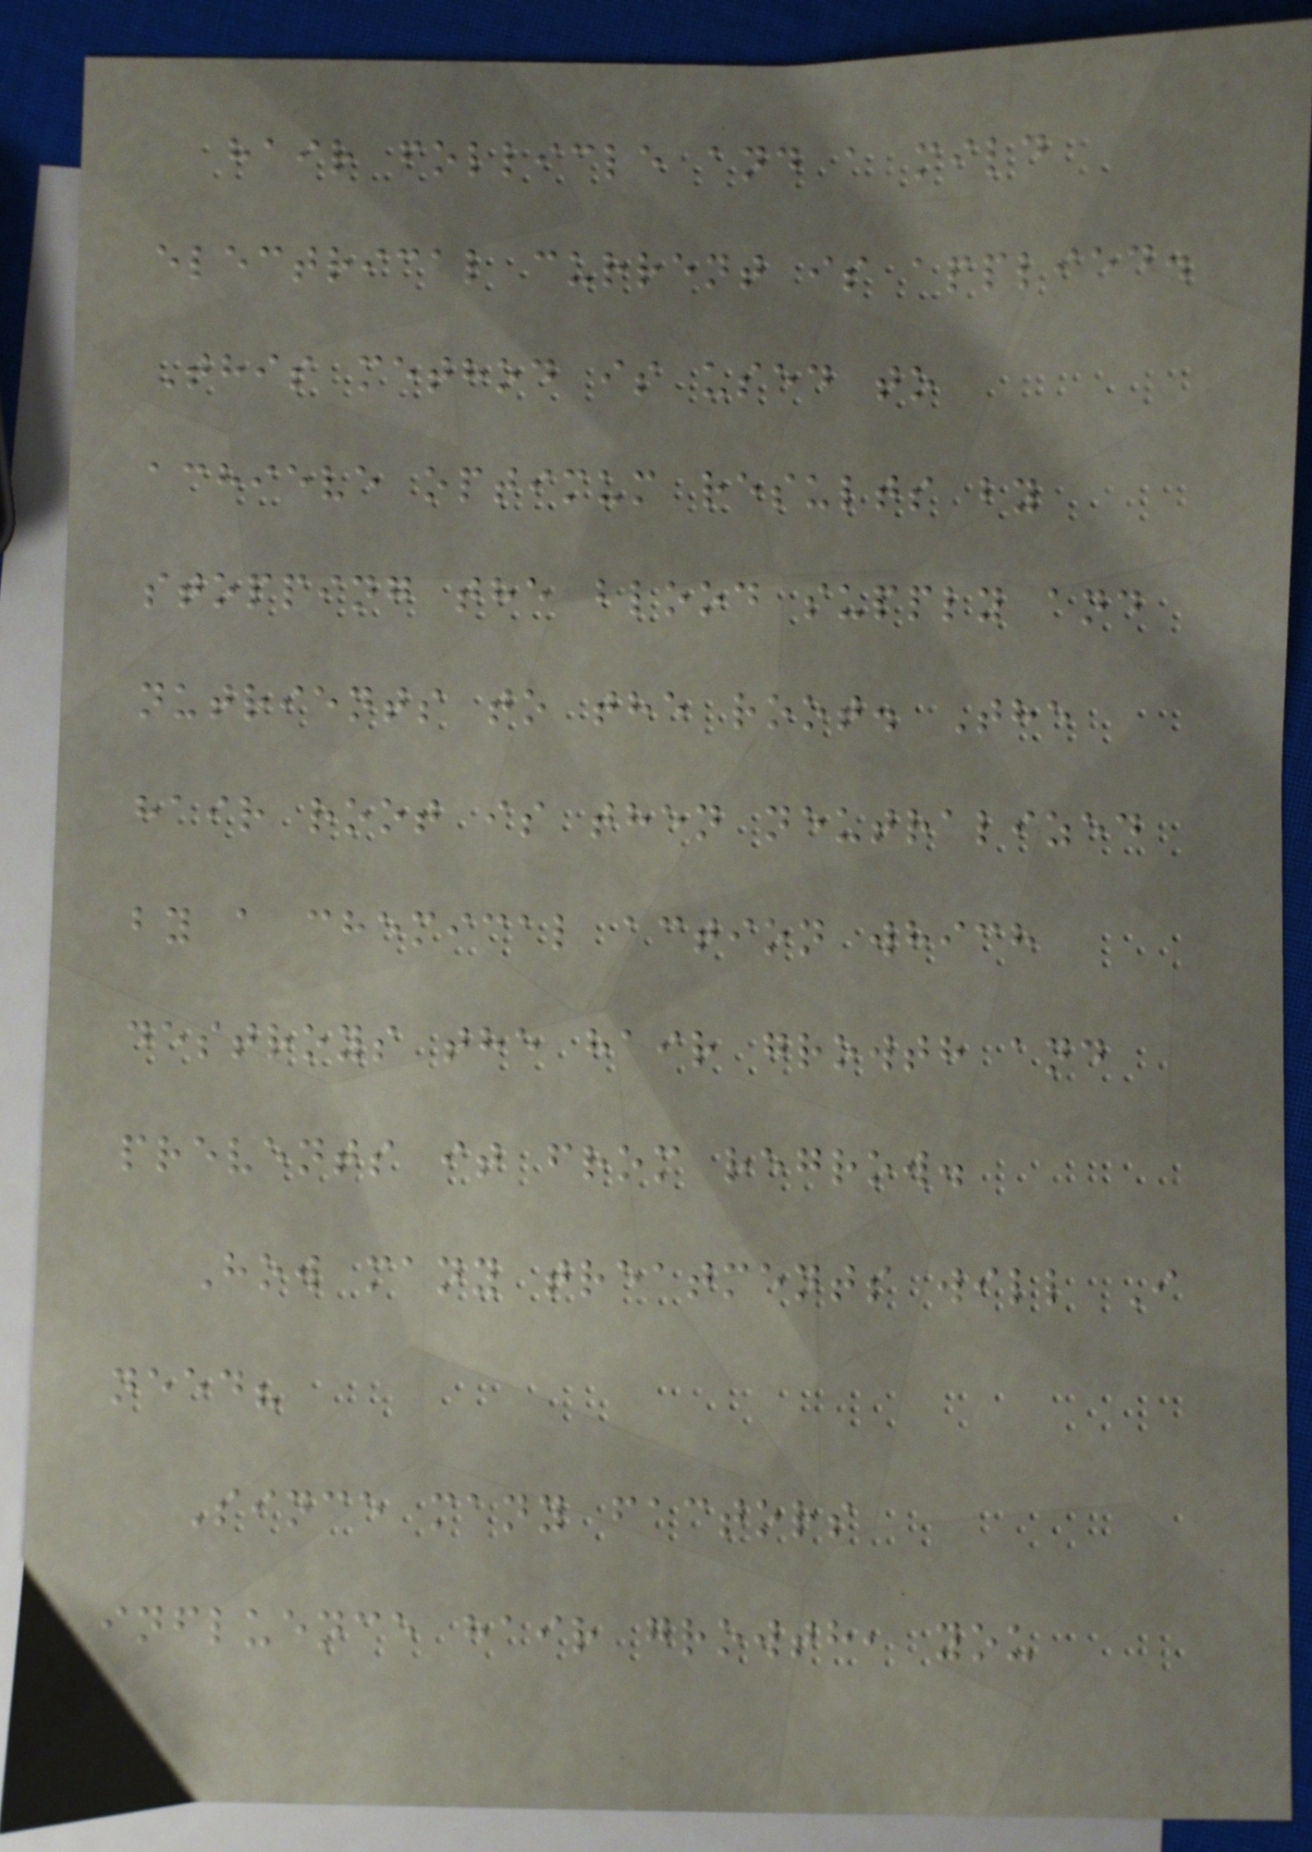hair follicle and a mild
electrical current is applied.
This method is used to
achieve optimum results by
stopping the blood supply and
nutrients to the root. The
hair root is then neutralized
by a chemical action which
destroys the hair growth and
prevents it from regrow.
How many treatments will I
need?
Since many factors
influence hair growth, you
